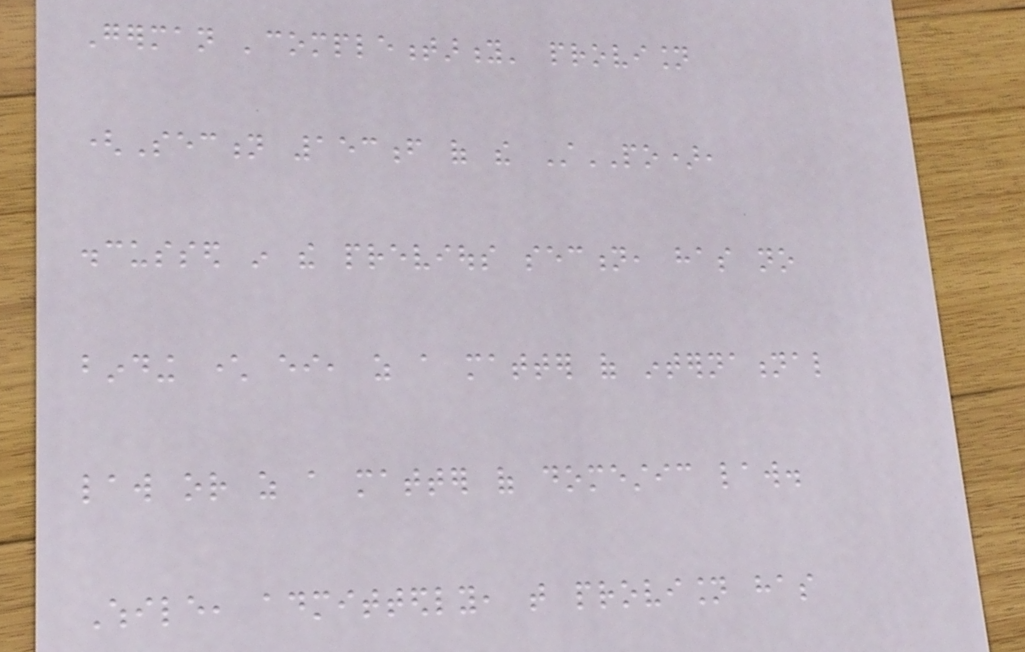German 'complementarity' provision
(Section 153f of the StPO),
discussed in the previous section, has no
binding character either, as a matter of international
law or as a matter of domestic law.
While, admittedly, that provision has
